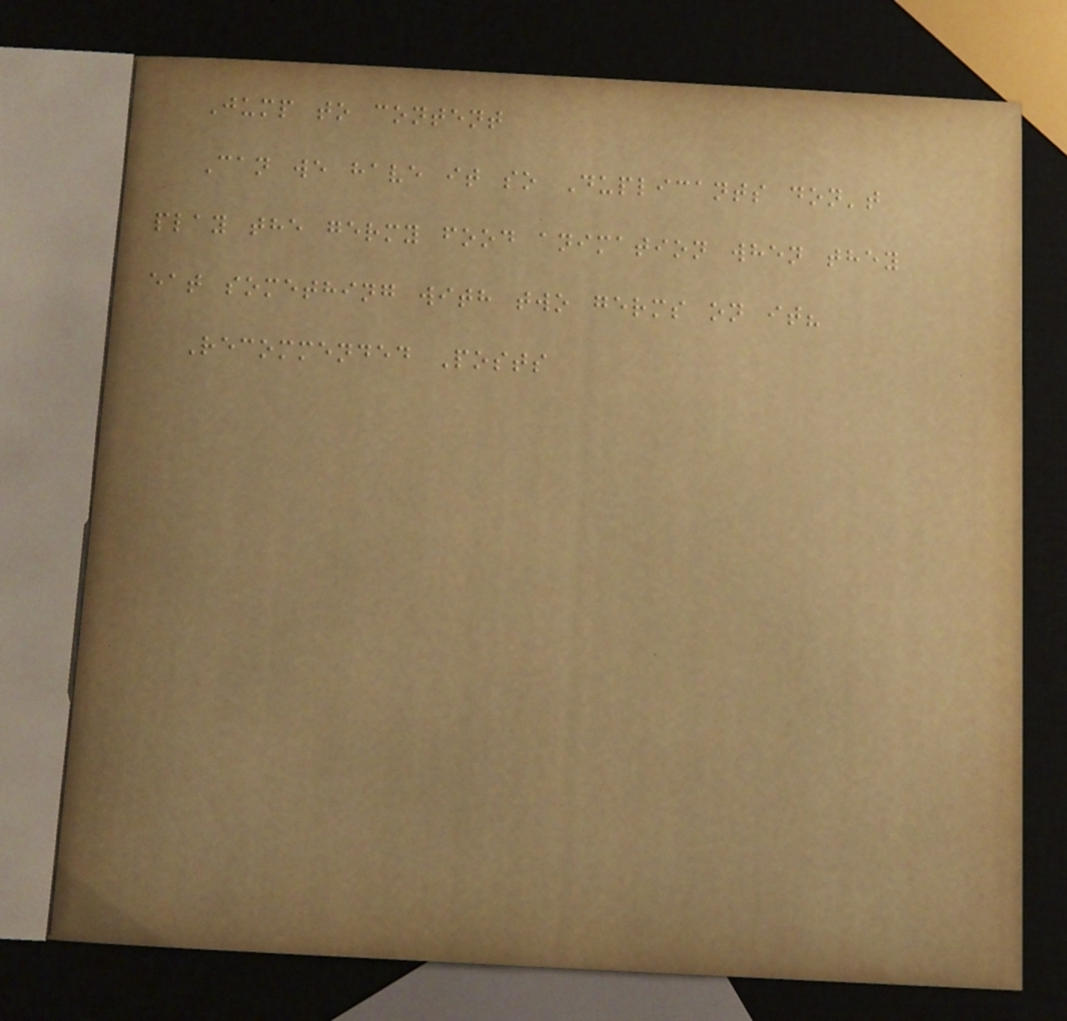Jump to content
Can we have it so Duplicants don't
play the germy food animation when they
eat something with two germs on it?
Recommended Posts
